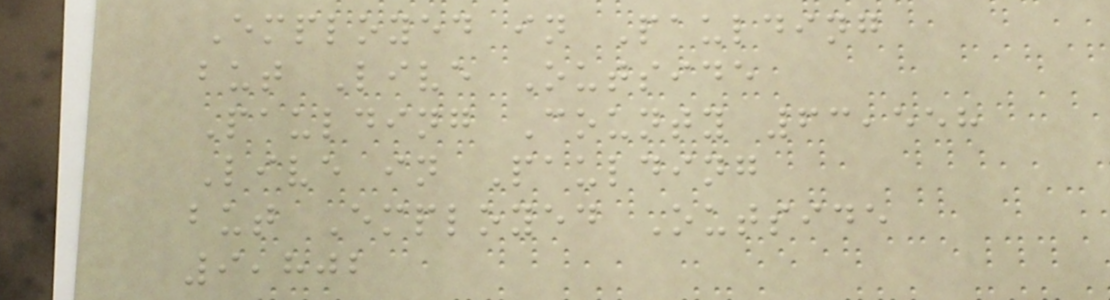Employed in Paulding
but Live Outside
Paulding County 63,558
Live in Paulding
but Employed Outside
9,802
